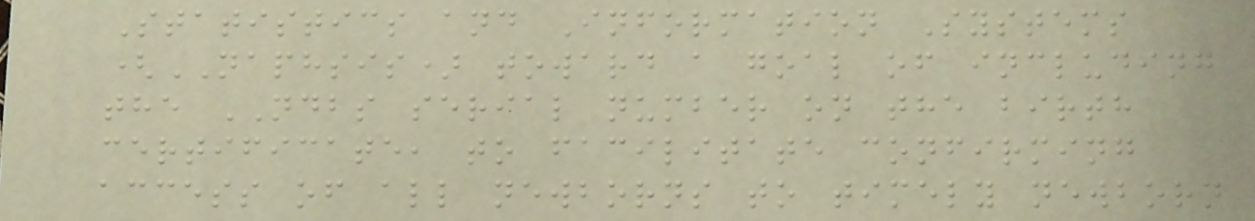Statistics and Information Systems
(NAPHSIS) toward a goal of including
the NDBS serial number on the birth
certificate, to facilitate confirming
access of all newborns to timely newborn
